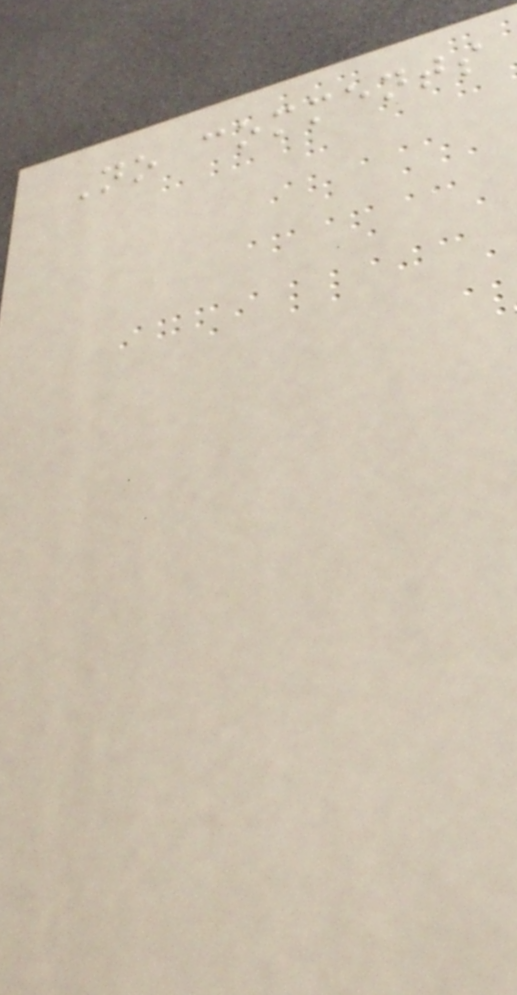No comments
